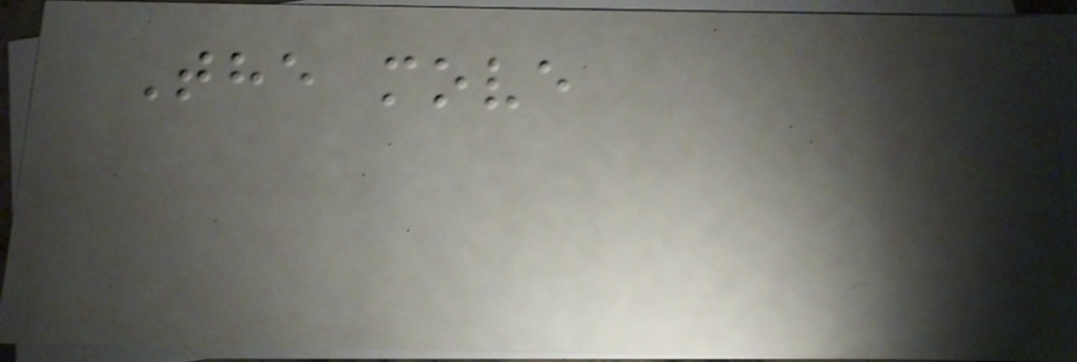The move
